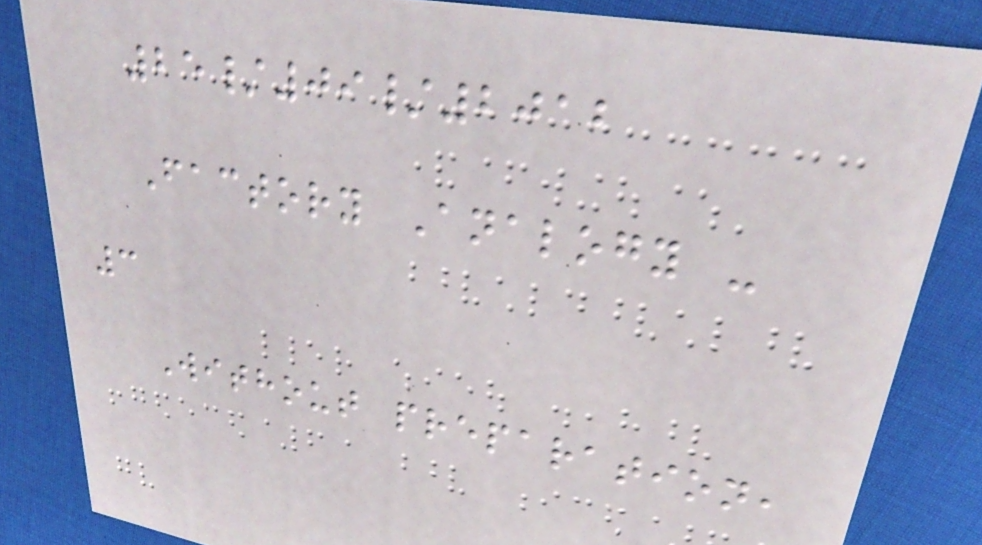25/09/2012
Factory Analogy -
3
Without preparation,
